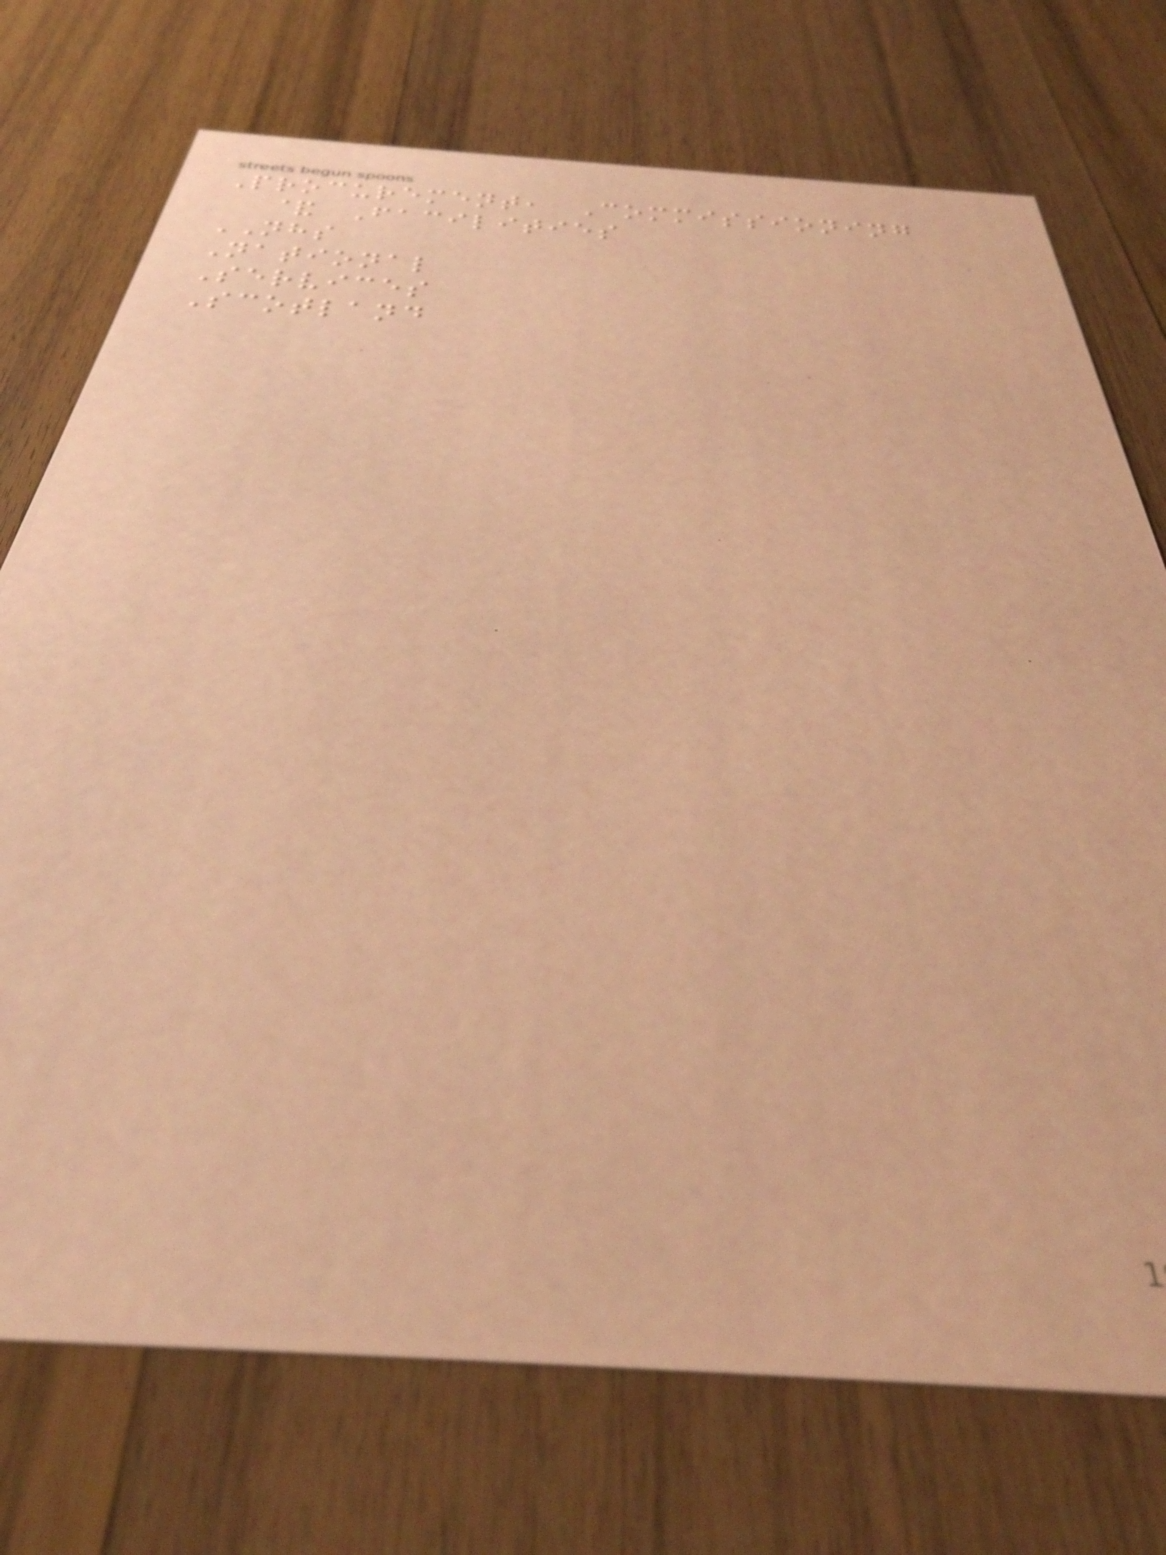Procurement, Commissioning
& Facilities
NHS
National
Services
Scotland
